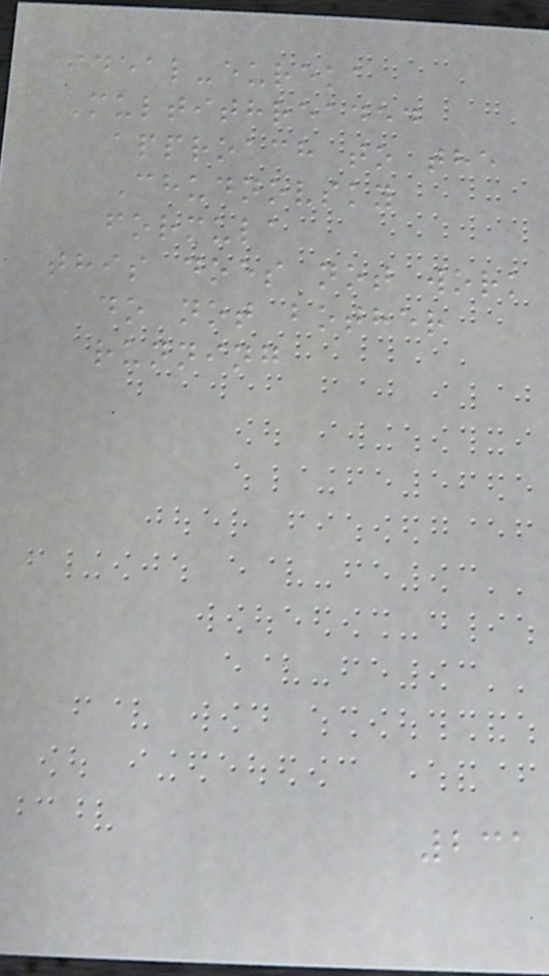ideal-eureka
Multithreaded
approach to the
Chudnovsky
formula
this does not work
do not bother
running
231
